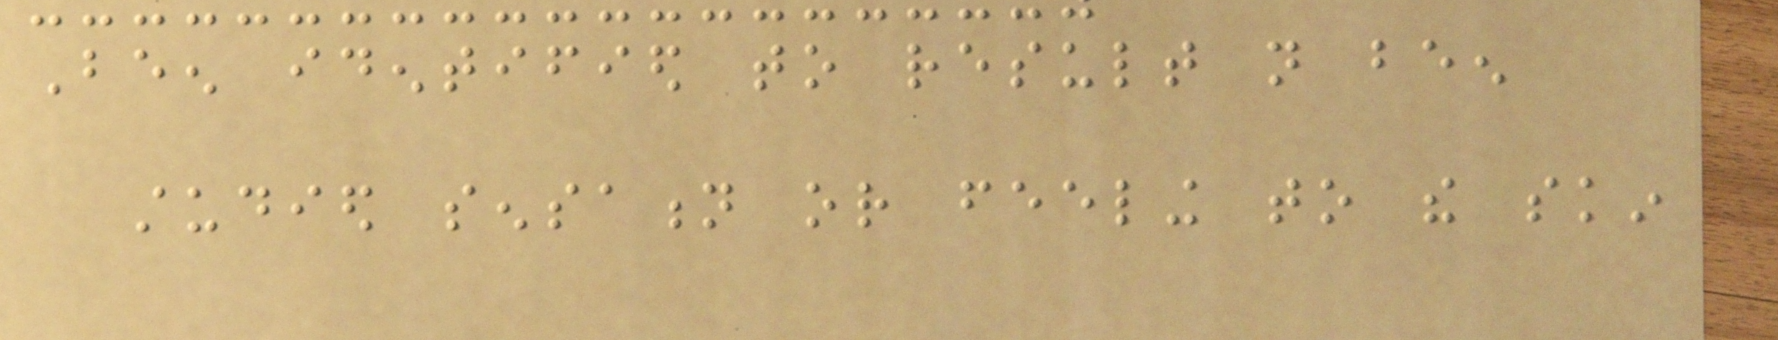Been identified to result not been
studied sensation or feeling to the skin
